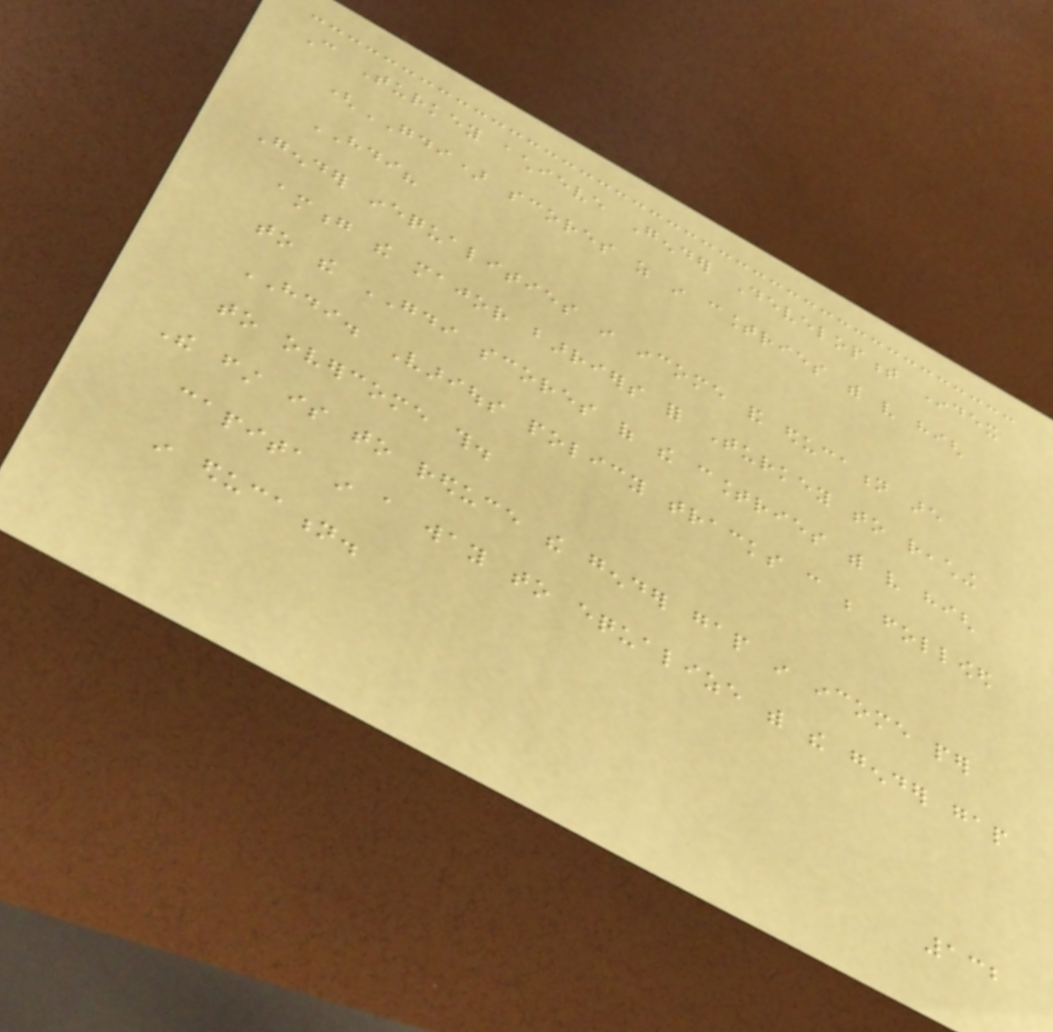Can Turkey achieve Gender Development Index
(GDI) scores as in countries with very high
HDI?
Gender inequalities in income and education are
among the major barriers for Turkey to reaching
to the GDI scores of the countries with very high
HDI. Various policy tracks can be followed
to overcome this.
The first is to reduce the gender gap in income per
capita in a way to equalize with the gender gap
in education.
132
